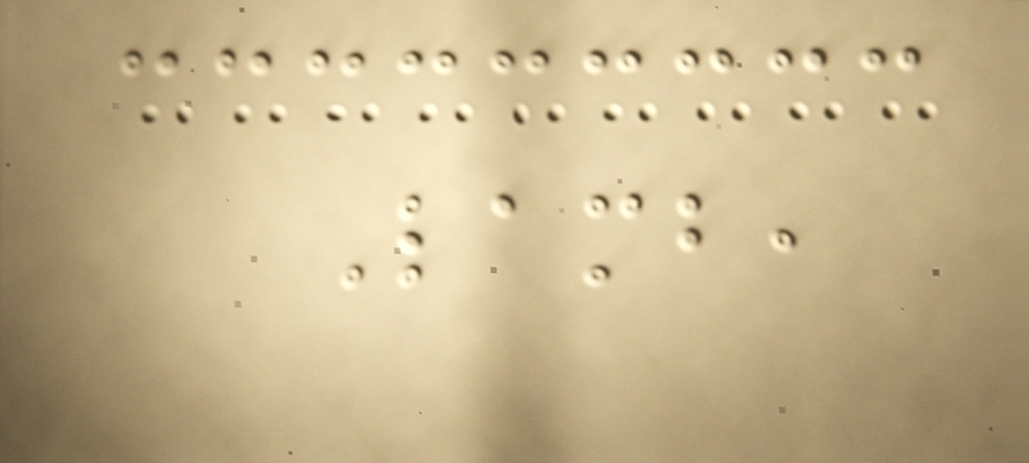Lamb,
